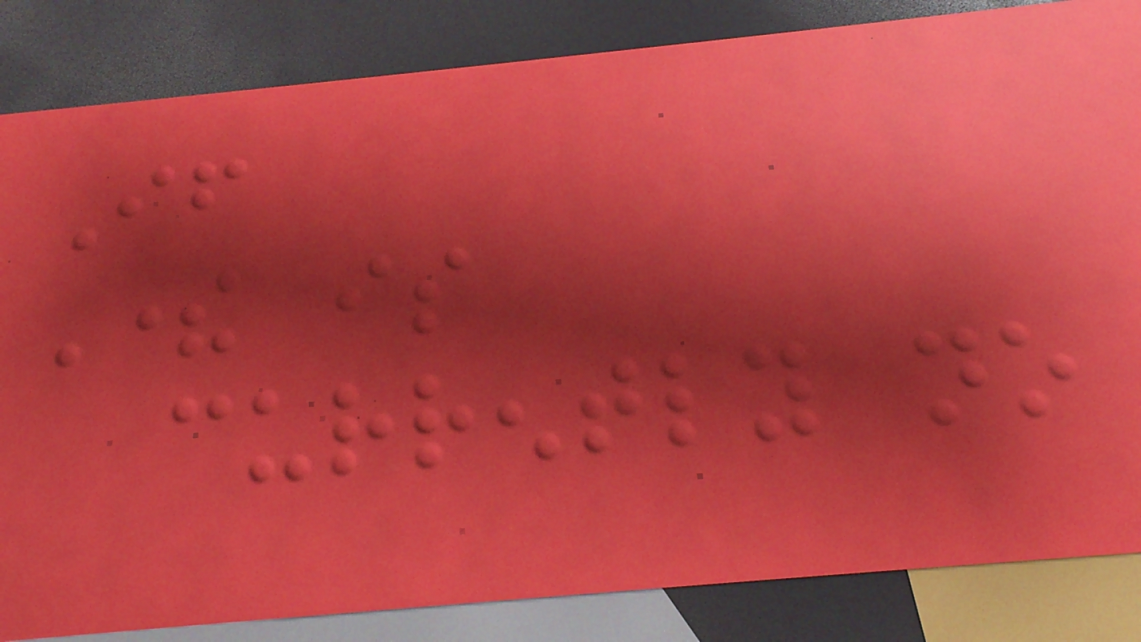If
There is
currently no
